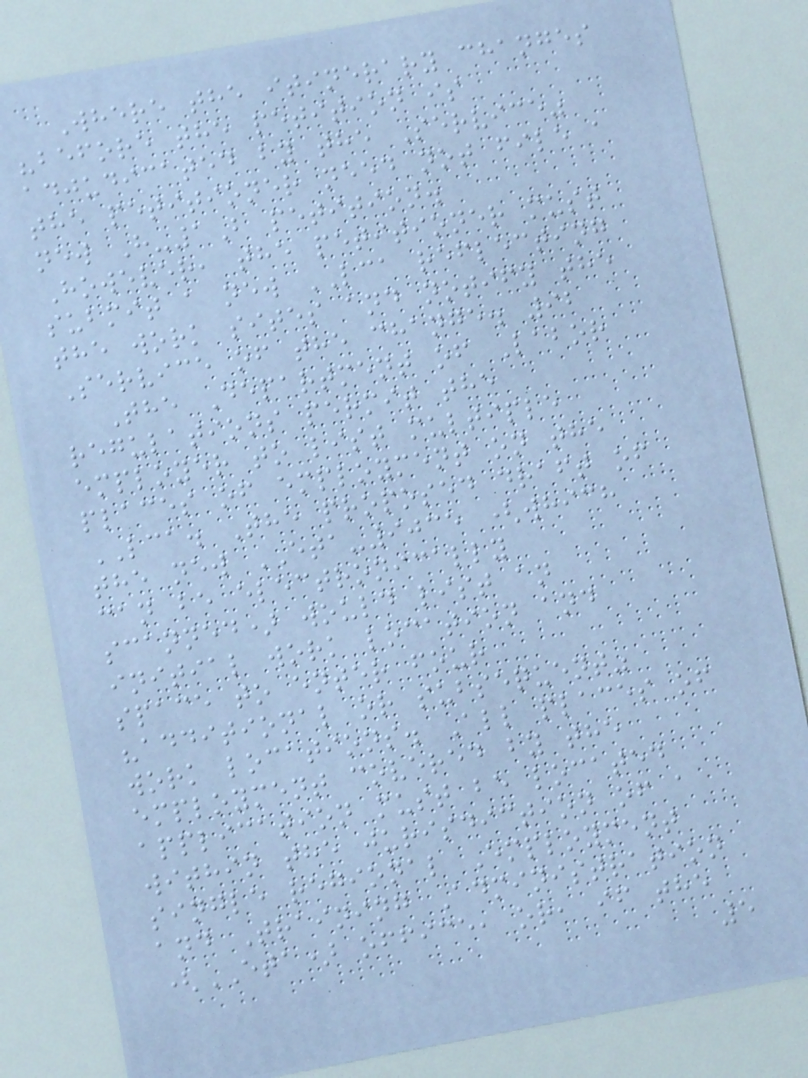Where the itinerary changes
"before the petition is
adjudicated by the Service"
the petitioner need not file a
new H-1B petition.
However, the petitioner must
submit a new LCA reflecting
the work sites and notify the
Service of the change. 92
The Department of Labor
regulations permit the
employer to list multiple
places of employment on the
LCA. The proposed draft of
the new ETA-9035 (which
can be electronically
scanned) would list an
initial work location and
space to enter four
"additional or subsequent"
work locations. All places of
employment covered by the
application must be located
within the jurisdiction of a
single regional Employment
and Training Administration
(ETA) office, or, if the
5
